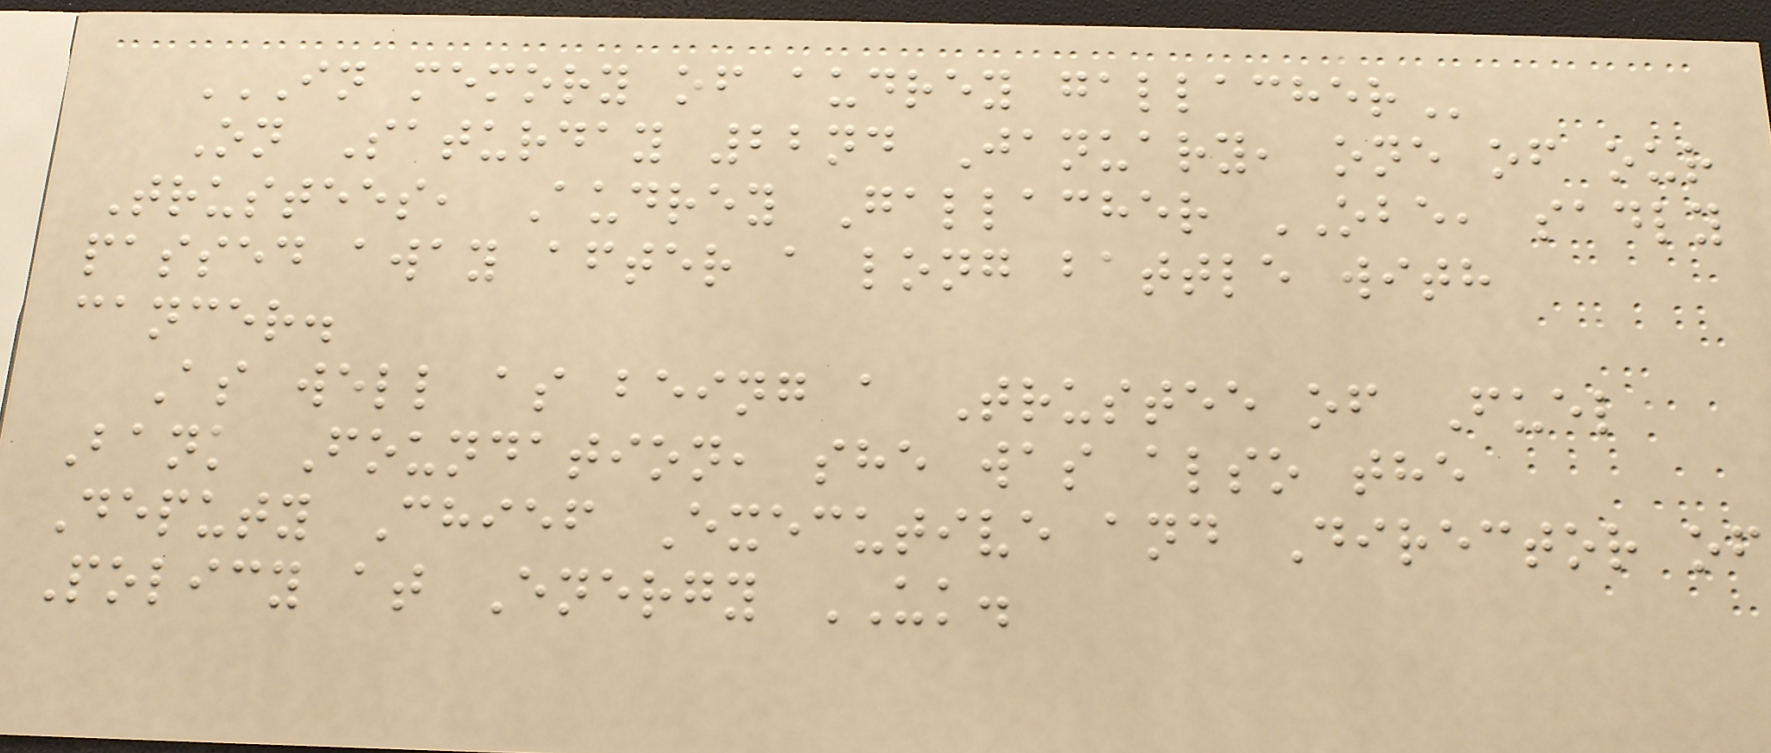IN MEMORY OF AUDREY GALLACHER
On Saturday 22nd January, one of our
Trustees, Audrey Gallacher OBE, sadly
passed away after a long battle with
cancer.
As well as being a Trustee of Fuel
Bank Foundation, she was also the
Deputy Chief Executive and Director of
Policy at Energy UK.
